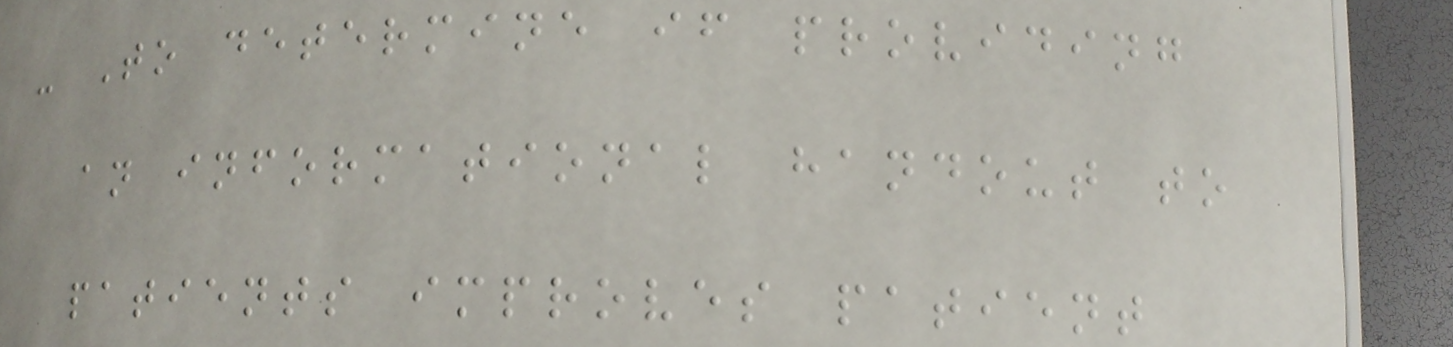- To determine if providing
an informational handout to
patients improves patient
